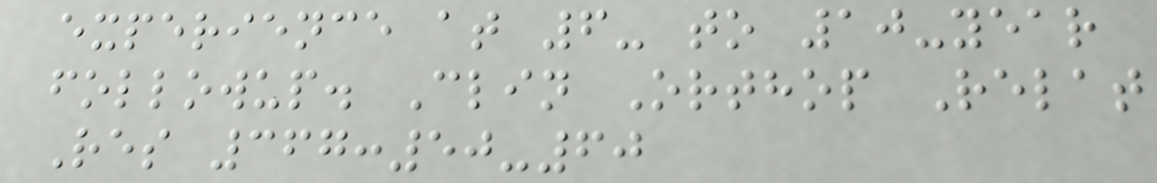experience at 6- to 10-year
followup. Clin Orthop Relat
Res 367:50-60
